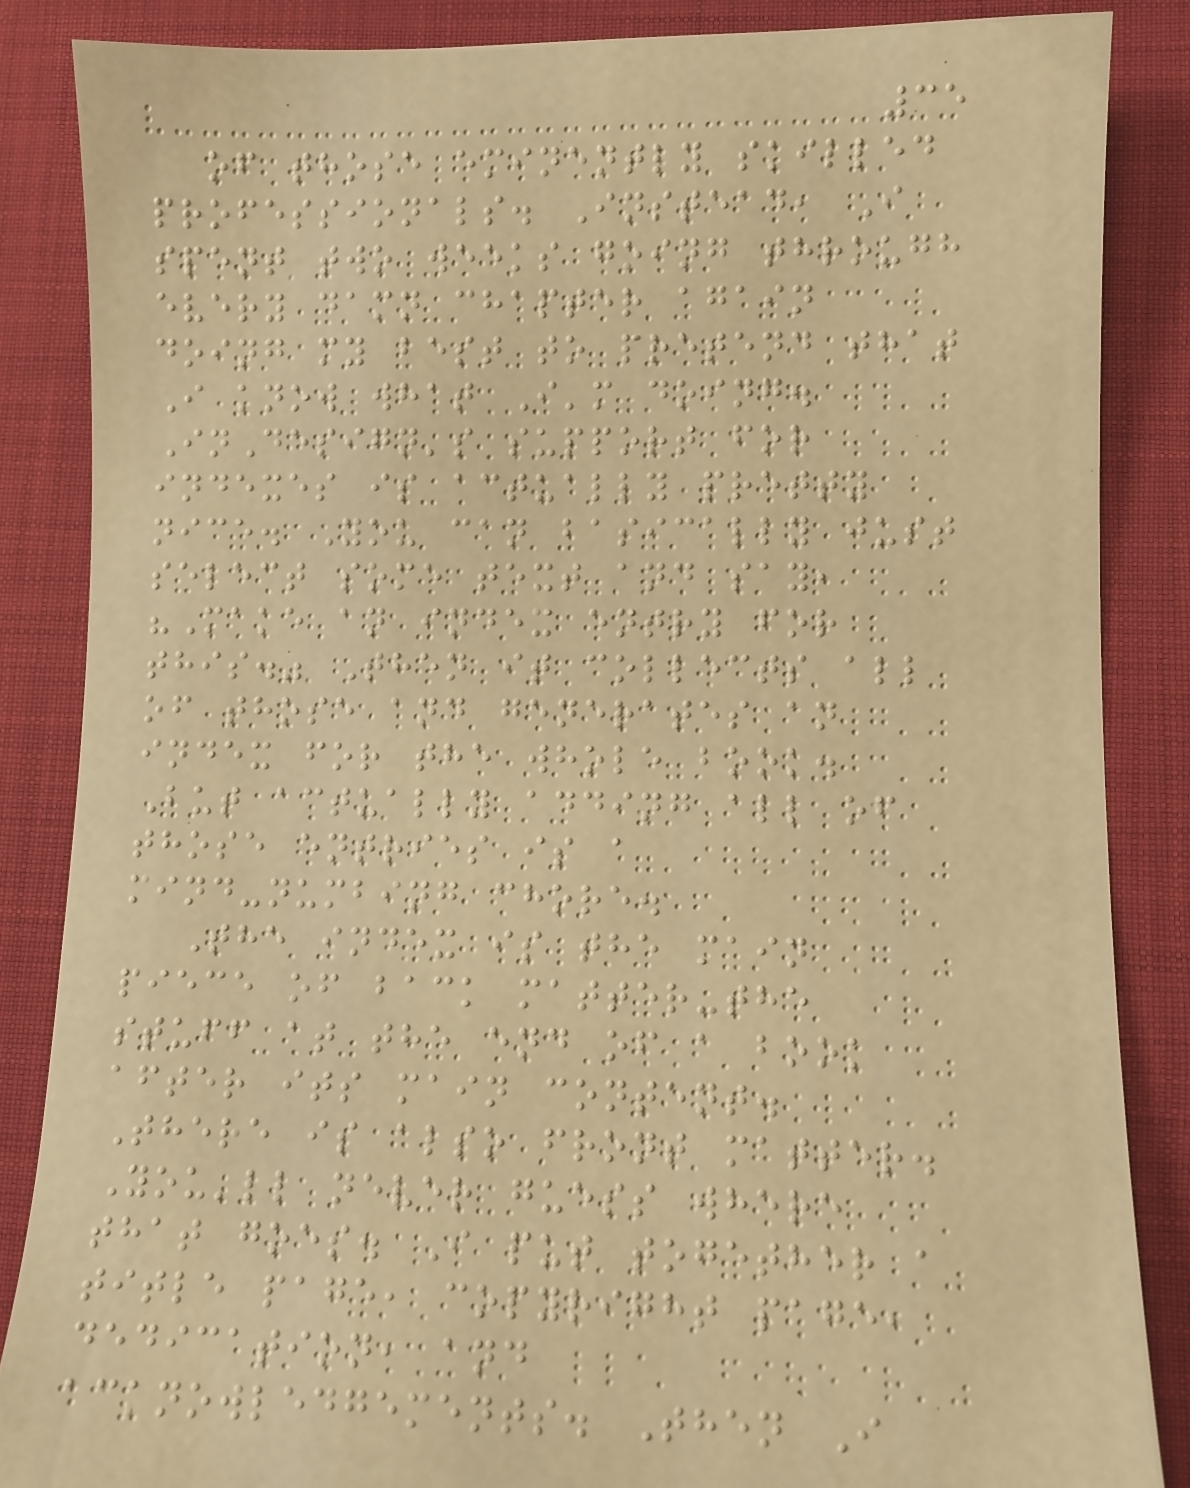35
of those eminently skilled
professionals. Instead, I
spent two weeks going through
every damn chapter again
doing my best to pretend that
I know what I'm doing.
InDesign's support for
indexes is actually pretty
nice. You can basically just
select some text and say,
"Make an index entry for
this." Then it collects all
of those and generates an
index for the whole book.
But actually adding all of
those entries is a
mind-numbing chore.
The index is the main
piece of back matter-the
stuff at the end of a book
after its main content.
There is also front matter.
You'll never guess where
that goes. I put together a
title page, copyright page,
dedication, and
acknowledgements. Then I
